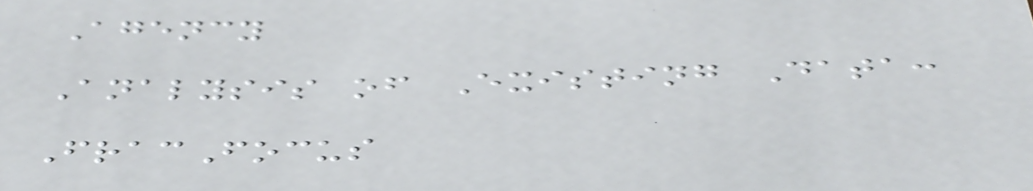Agency
Analysis of Existing Data:
FracFocus
